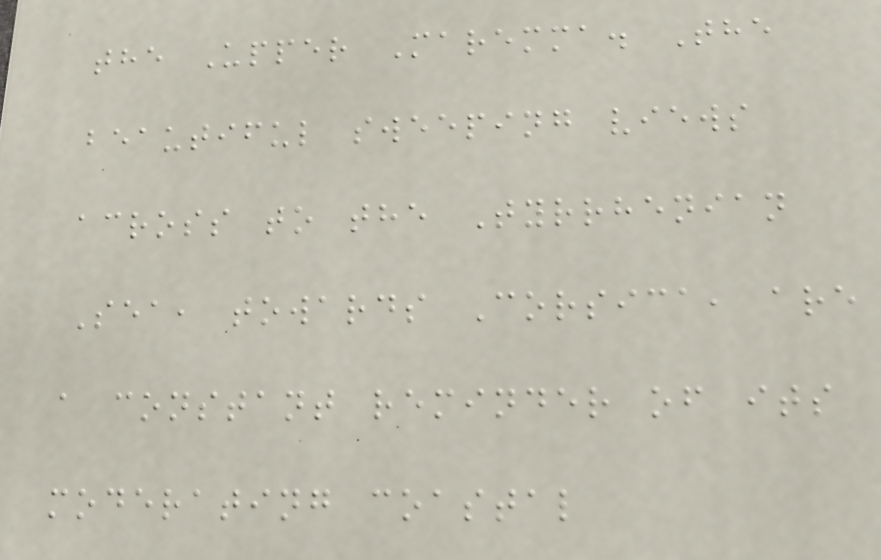the Upper Maremma. The
beautiful sweeping views
across to the Tyrrhenian
Sea, towards Corsica, are
a constant reminder of its
moderating coastal
